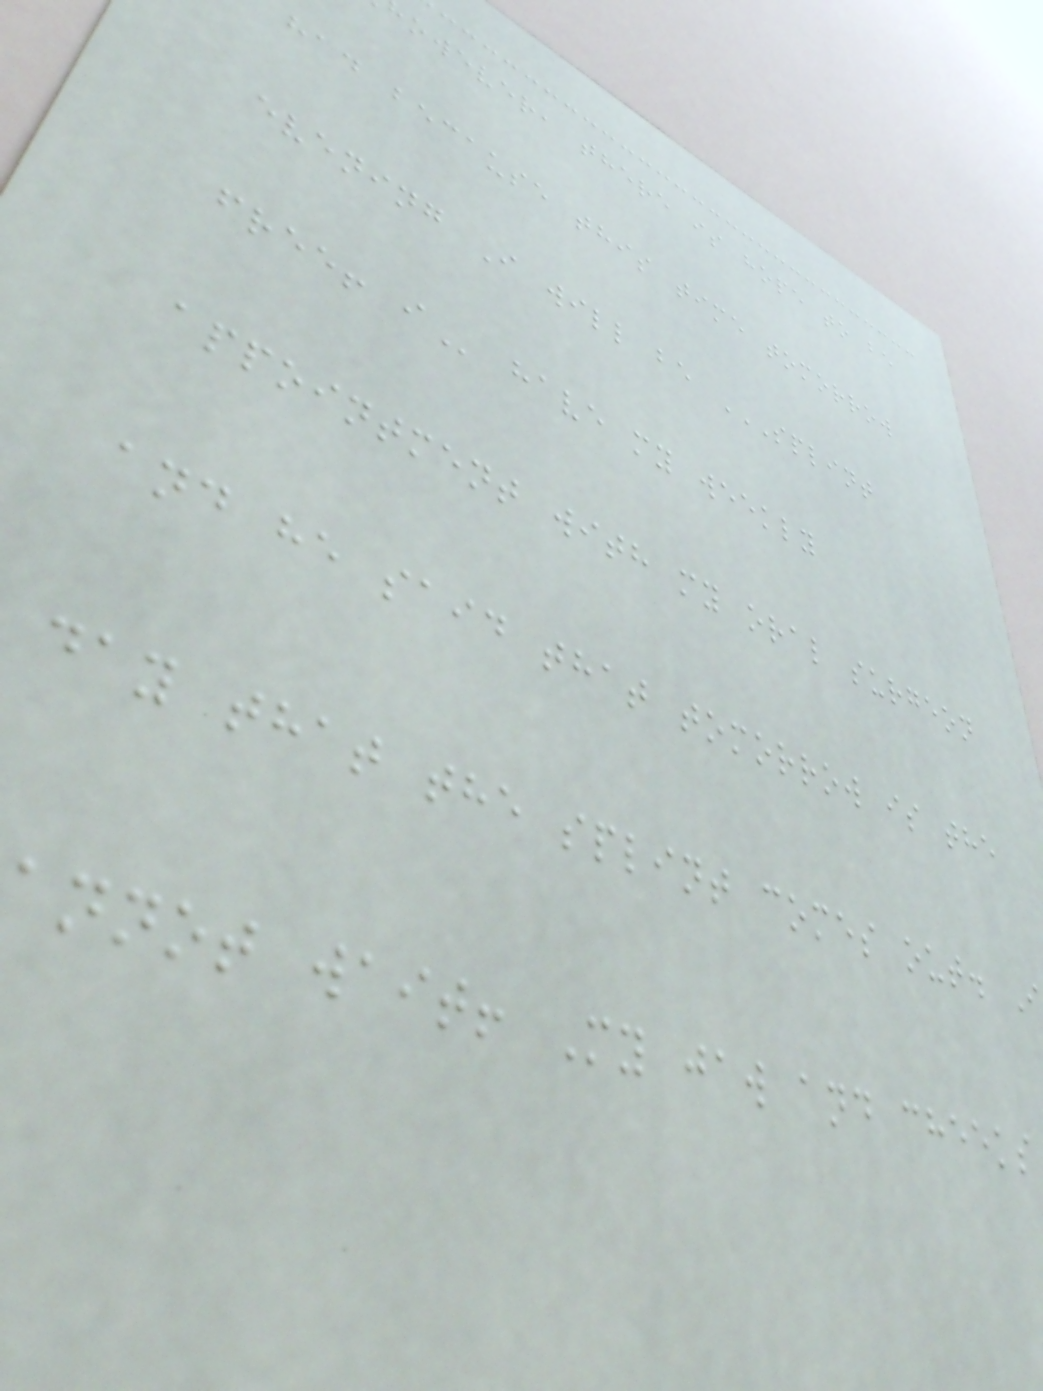owever, there is hope to be
had because this time tomorrow
evening I will be SPLINT
appointment with my oral surgeon
and he said that tomorrow is the
day that the splint comes out.
nnot wait! My jaw and cheeks
